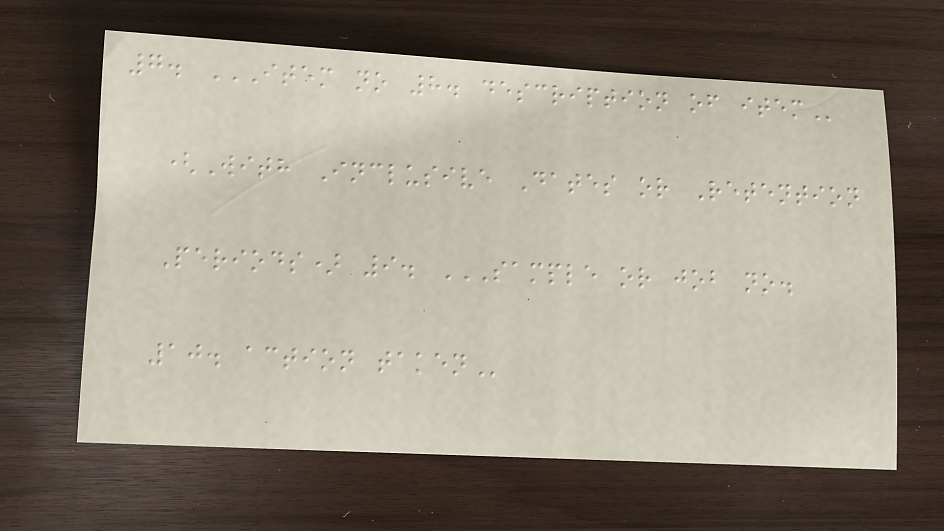7. ITEM NO 8. DESCRIPTION OF ITEM
(With Inclusive Dates or Retention
Periods) 9. SAMPLE OR JOB NO.
10. ACTION TAKEN
